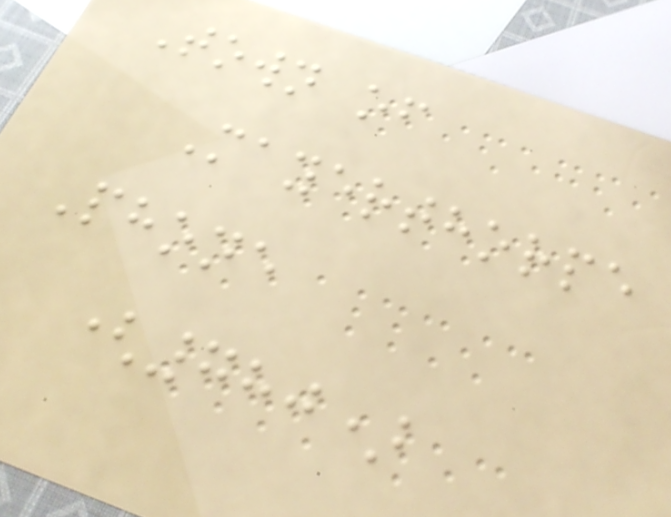Town of
Mayerthorpe
Phone
(780)
